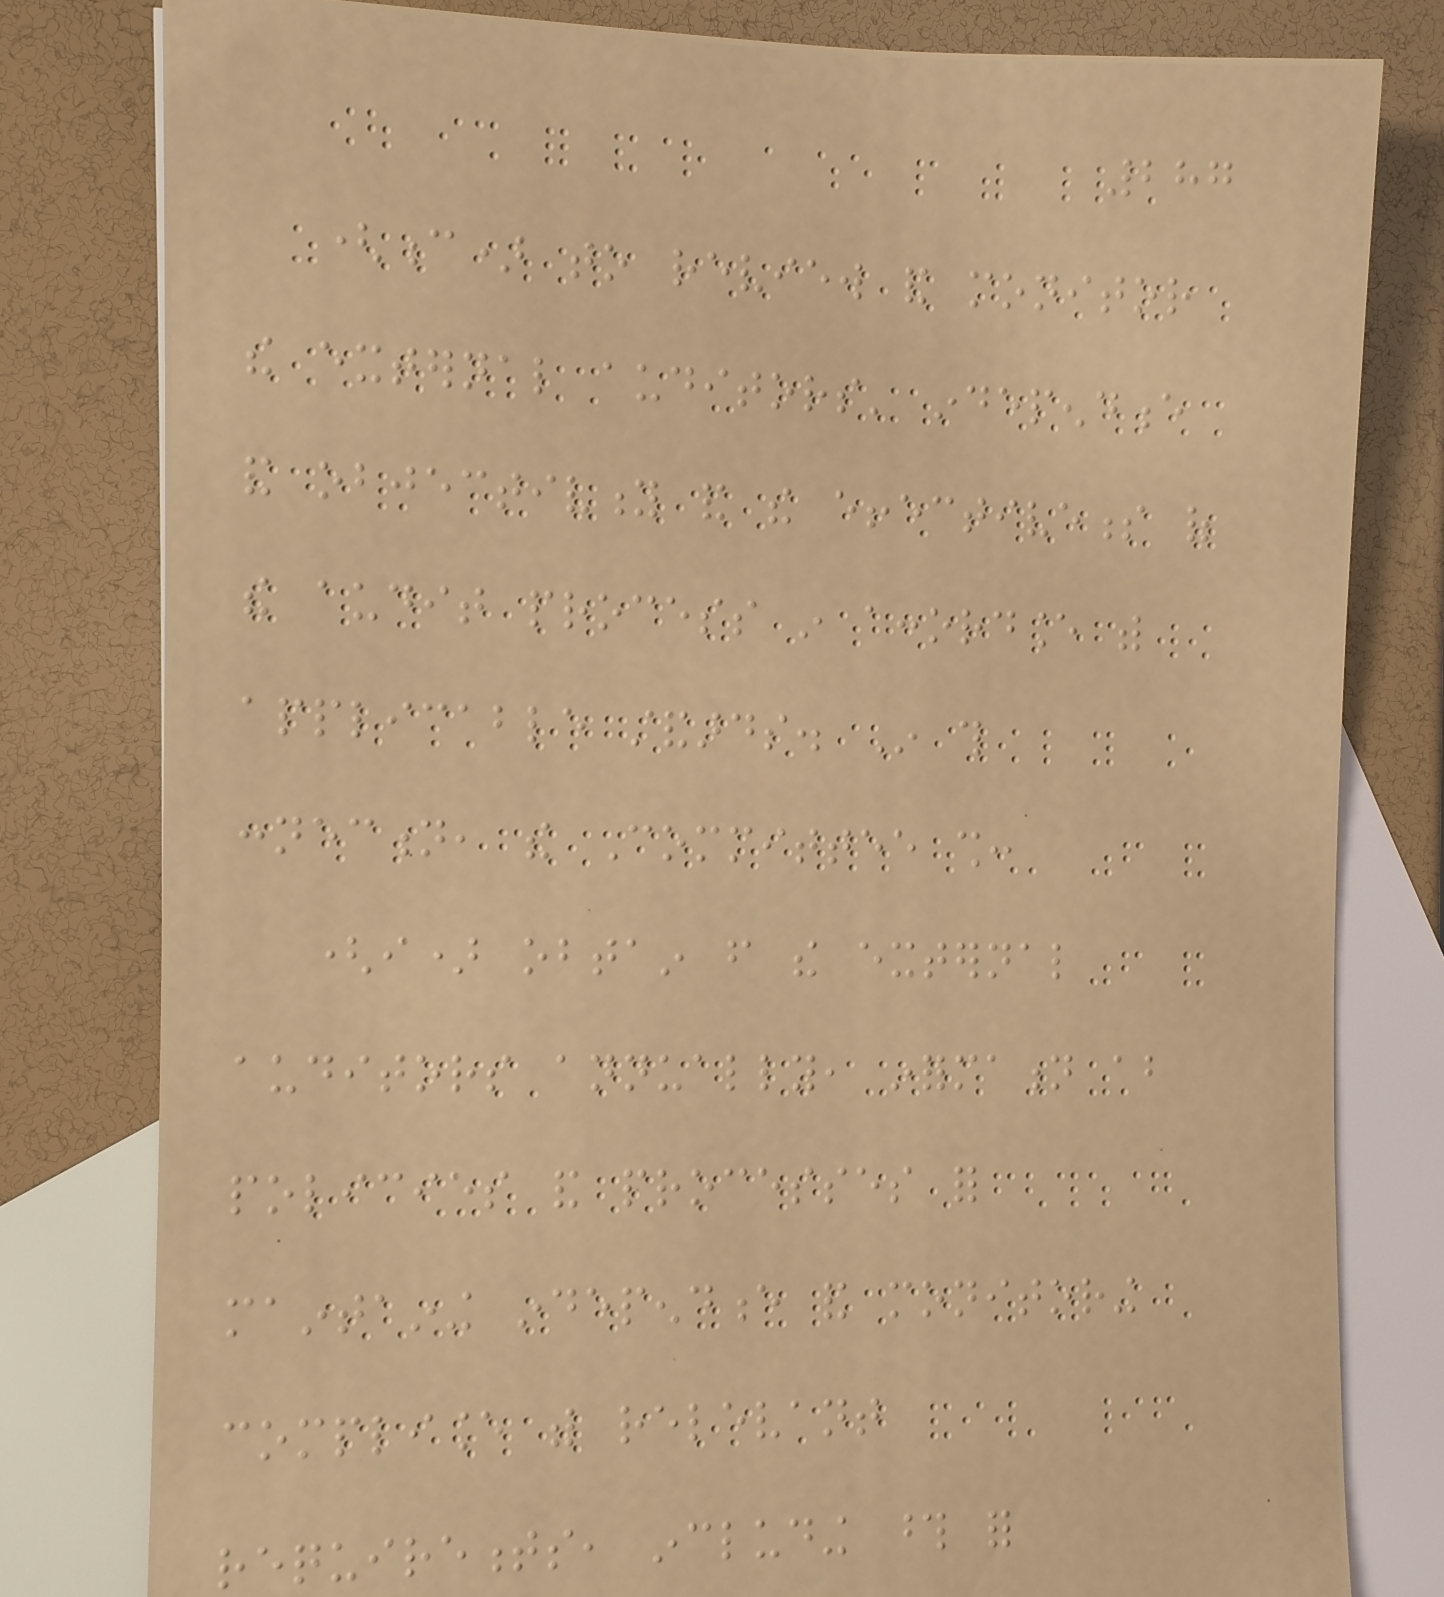287
(c) to review and monitor
the external auditors' independence
and objectivity and the effectiveness of
the audit process in accordance with
applicable standards. In this
connection, the Committee shall:
(i) obtain from the external
auditors annually, information about
policies and processes for
maintaining independence and monitoring
compliance with relevant
requirements, including those for
